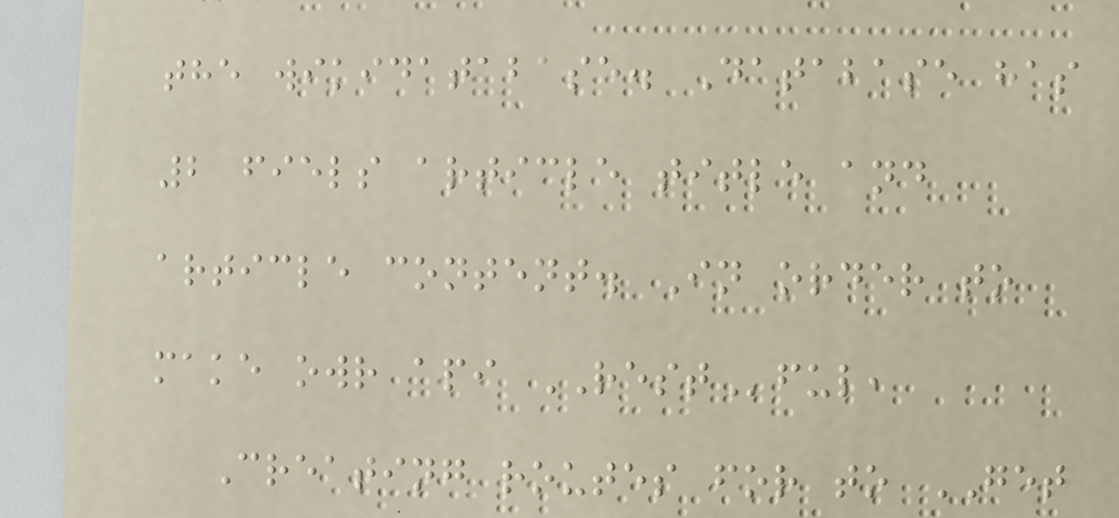the wikidatabase. Database has
2 fiels article title and
article content. In order to
make owr api RESTful,
Creating routes for to GET
